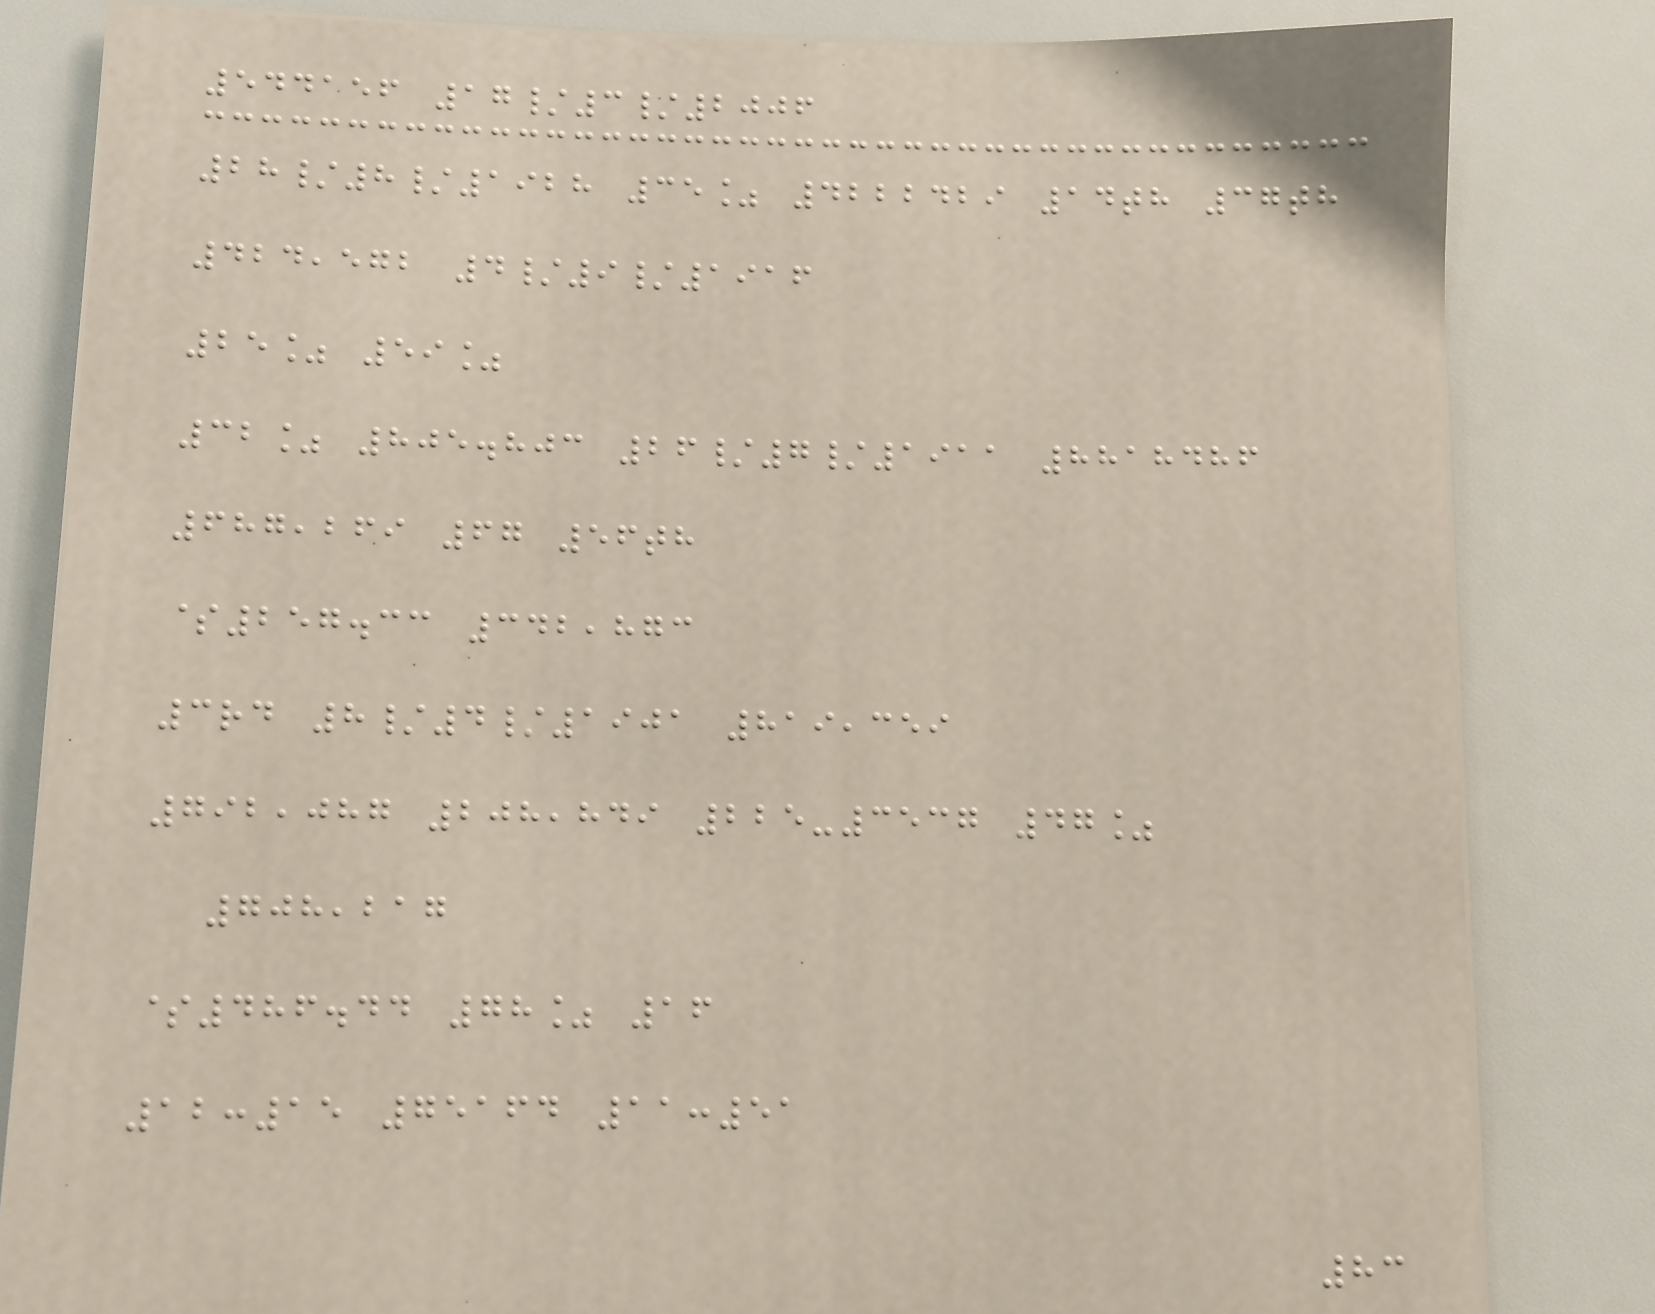544156 17/3/2006
28/8/1928 35% 4222429 14th 37th
424,572 4/9/1916
25% 59%
32% 805.803 26/7/1911 8818486
687,269 67 56th
$257.33 342,873
3rd 8/4/1901 819,359
792,087 208,849 225-3537 47%
708,217
$486.44 78% 16
12:15 75164 11:51
83
